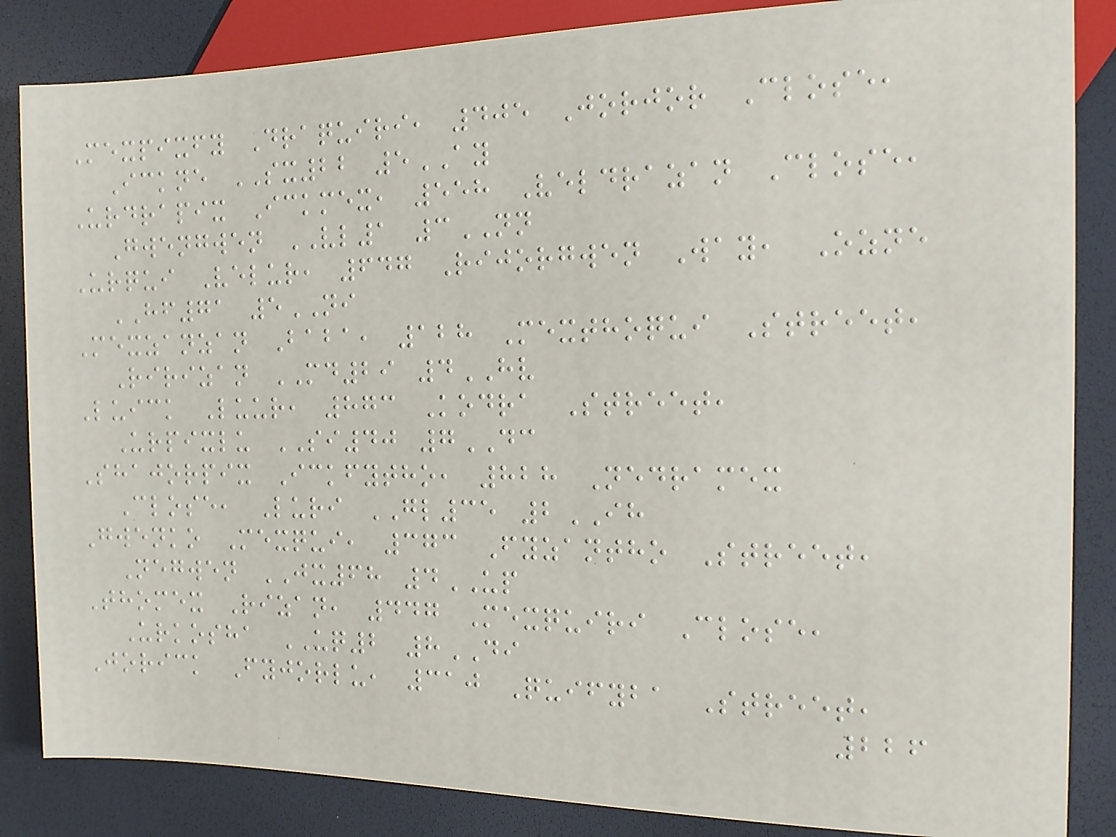Mexpixfy Draquiri, 405 Jorjor Close,
Ickne SX22 5AY
Urdrapix Ickmex, 558 Veldrazan Close,
Gwengwen VL1 3NN
Urqui Velur, 647 Rijorgwen Way, Ozne
HF71 5NI
Mexzanzan Baba, 128 Mexthoqui Street,
Ririzan MD29 4HV
Luick Luur, 873 Kodra Street,
Urpixlu SI40 7DC
Shajorpix Ickfytho, 828 Nedramex
Close, Luri GL35 2IH
Gwenko Mexqui, 373 Fyzantho Street,
Negwen JX68 4UP
Thomex Rizan, 447 Mexquiri Close,
Urkosha UQ2 8DI
Jorick Fyjorlu, 310 Quifyba Street,
226
